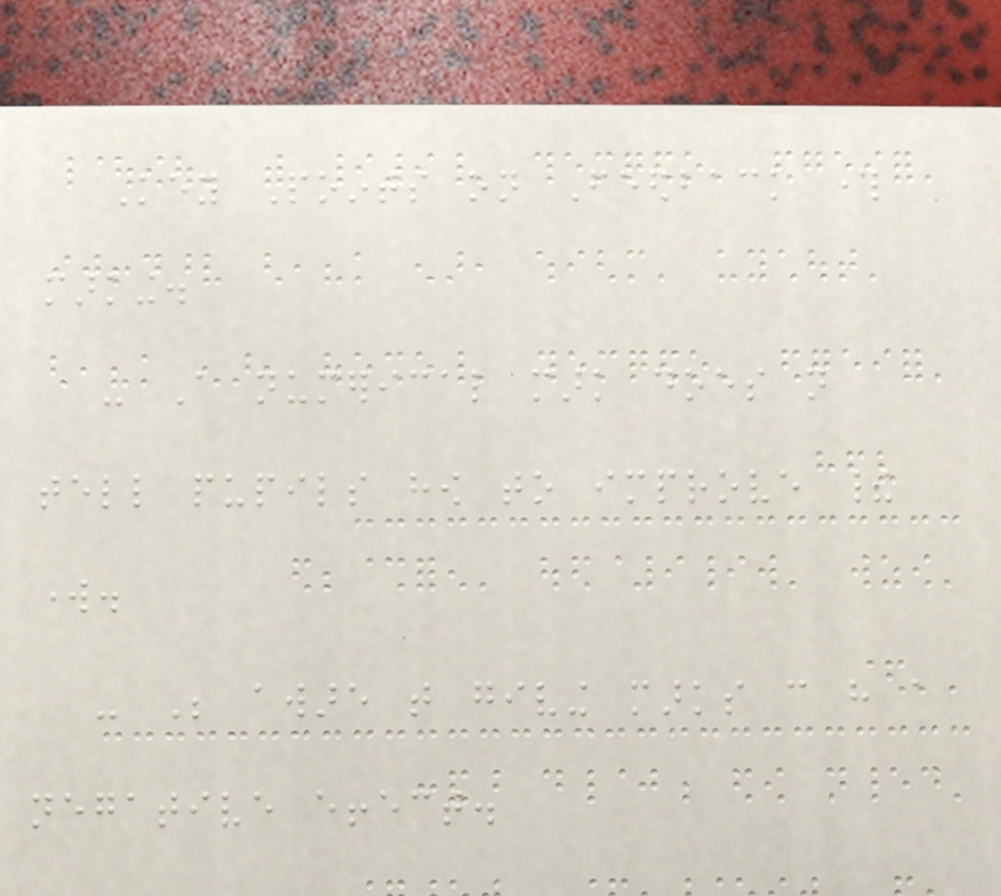Key Points on Feedback through
marking.
- A numerical mark does not
tell pupils how to improve their
work.
- Be aware that giving marks can have a
negative effect.
